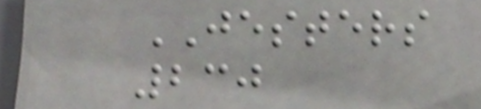JESTERS
230
